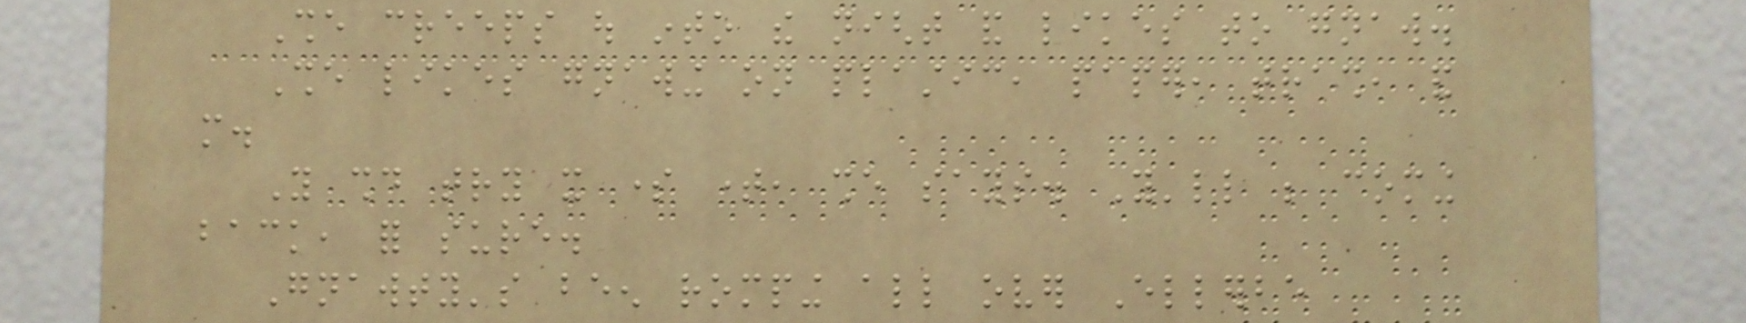She creeps out into the night and likes to gnaw.
She likes gnawing on plastic, paper, trash, and
more.
You should try it some time, she says. You'll be coming
back, for sure.
Gnawty's been romping all over Ellerbe
